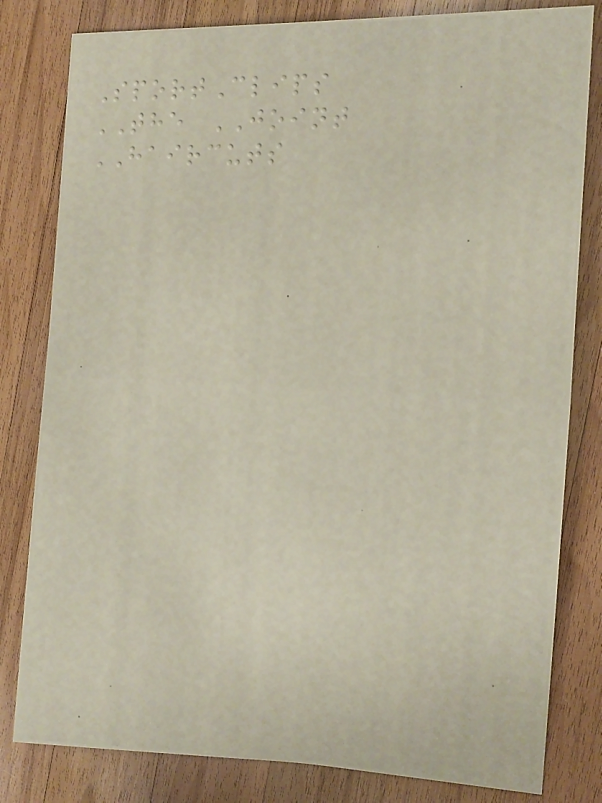SportClips
THE JOINT
HAIRCUTS
